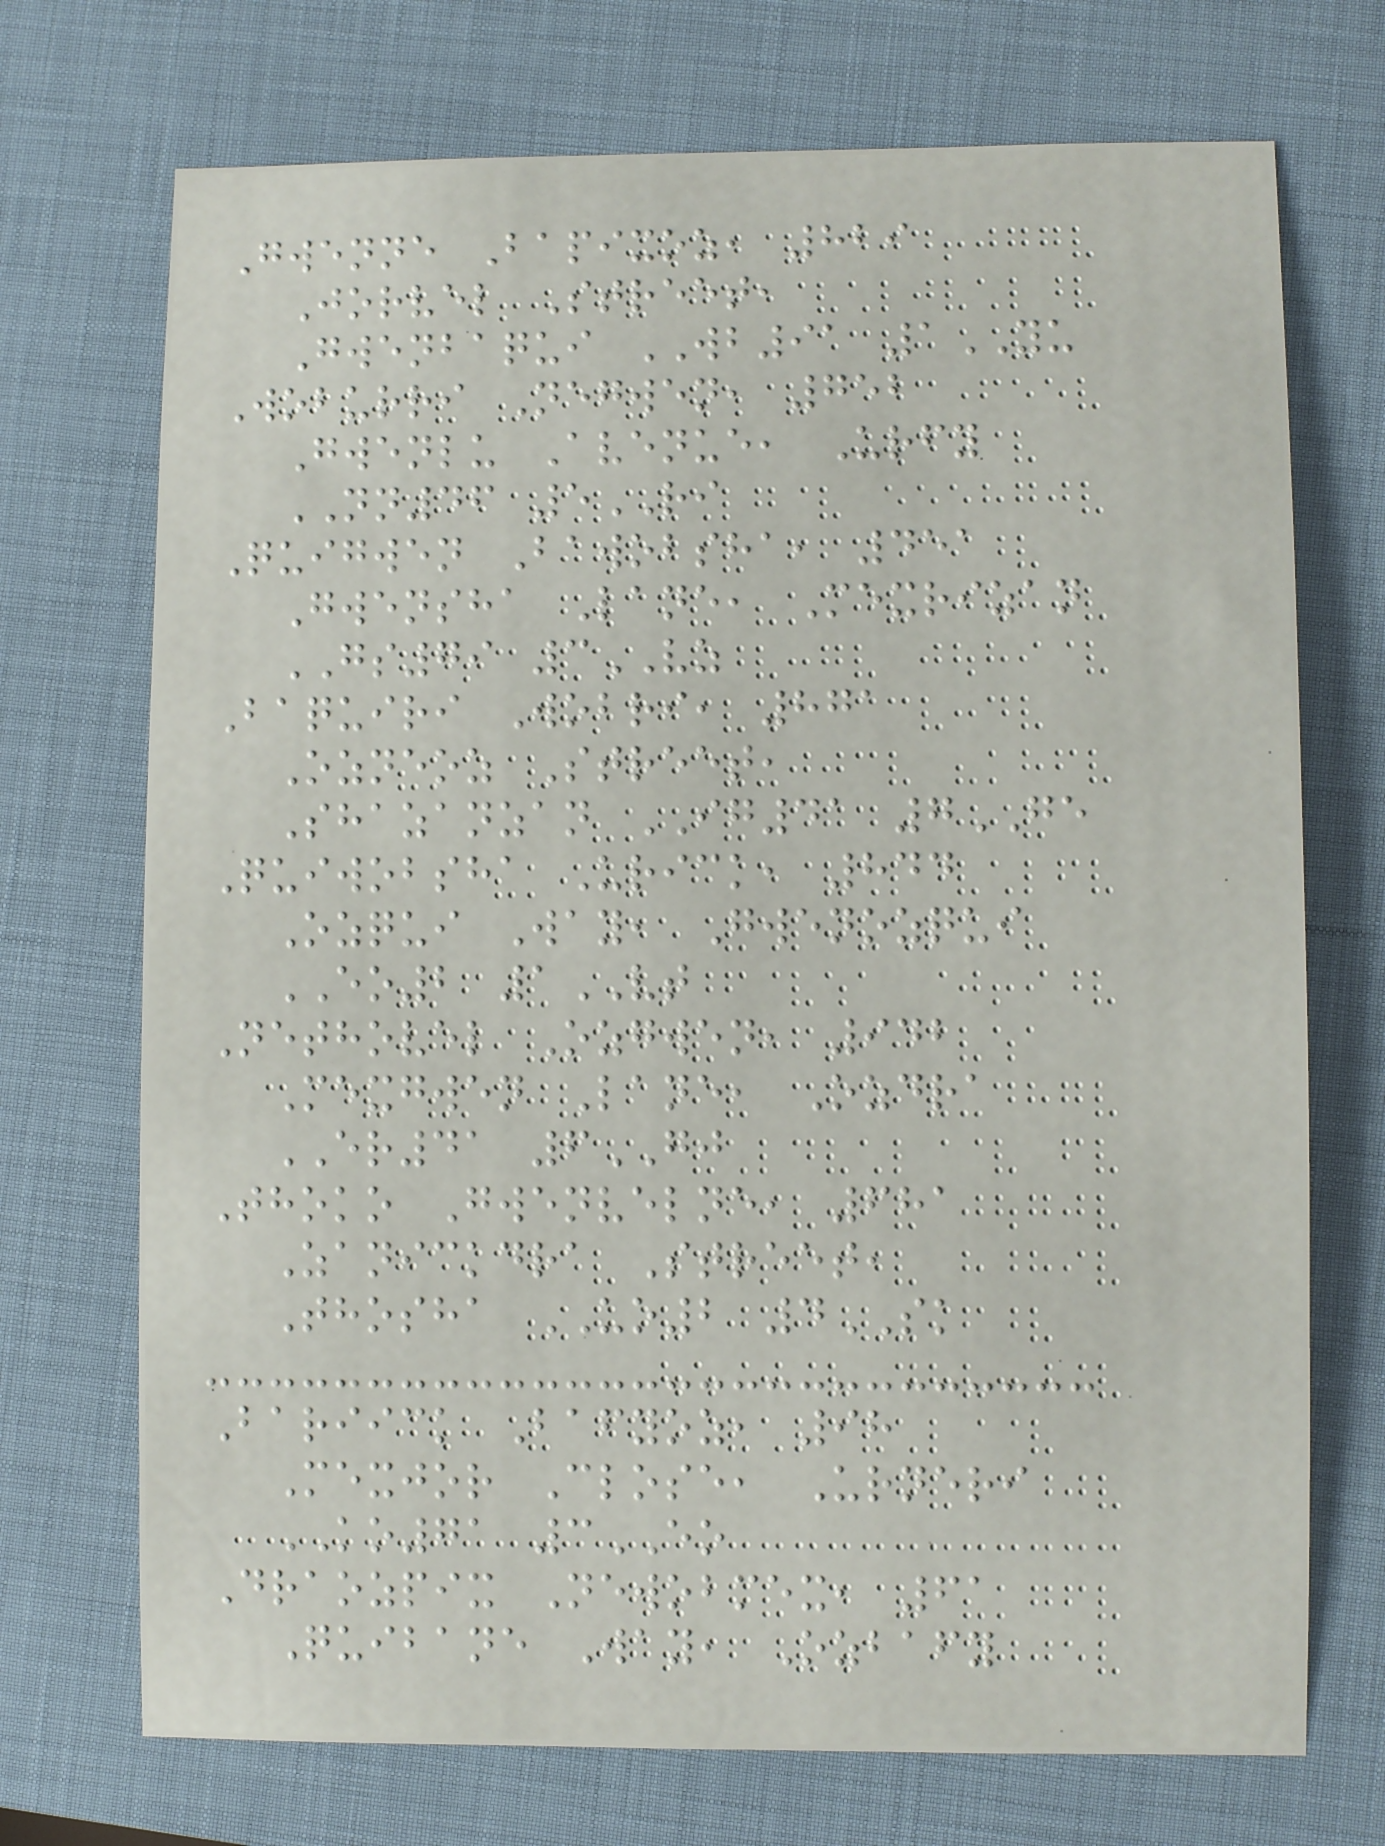Gwenne Bapixoz, 829
Jorvel Street,
Gwenbaqui WB91 1YU
Woburri Negwen, 752
Gwenlu Avenue, Urfy
NN46 5RI
Quigwen Bawobsha, 451
Gwensha Lane, Mexrizan
GS79 3VZ
Baquiri Wobri, 871
Ozneoz Street,
Shazanzan IG41 7GE
Quiwobsha Urick, 844
Ozqui Way, Gwenozqui
EO2 1VT
Nethovel Ozgwen, 942
Mexgwen Lane, Ozdra
ER41 6GJ
Thoko Gwenvelne, 681
Zanickdra Street,
Thosha UO2 4SK
Bariick Bafyoz, 98
Mexjor Close, Urneri
KO71 3EO
Draozpix Newobmex, 61
Quibane Way, Ozbafy
